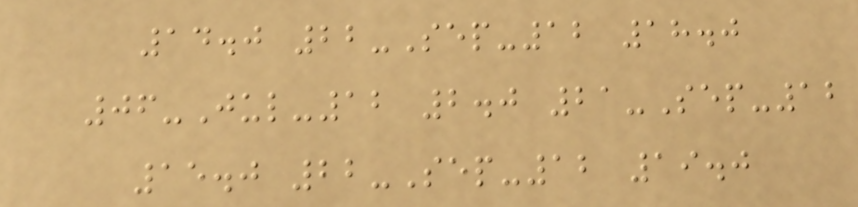14.0 22-Sep-12 18.0
06-Jul-12 2.0 21-Sep-12
15.0 22-Sep-12 19.0
